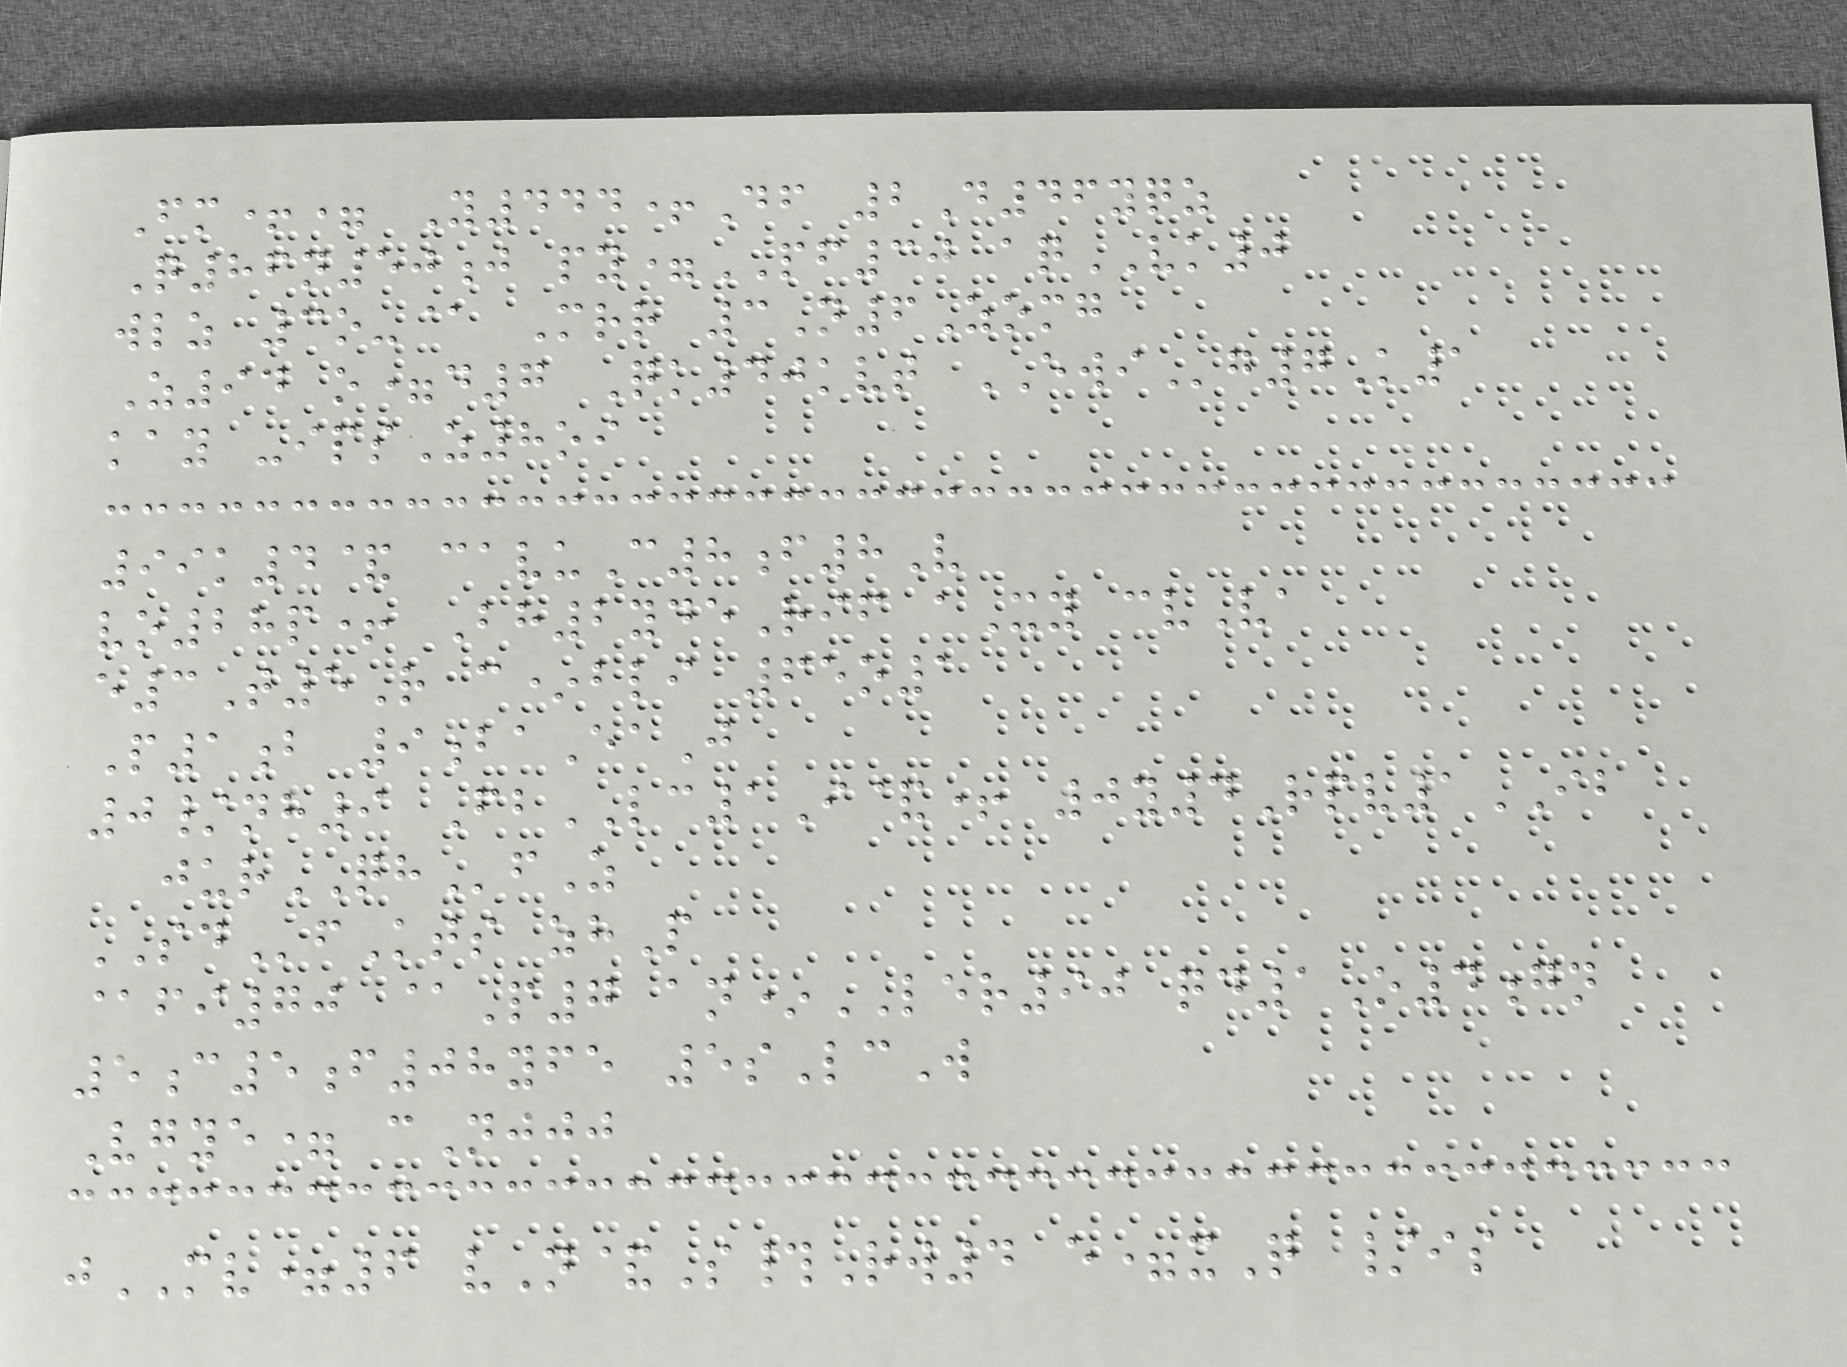Fm+= Y444+Df 2D46yqz
Q86n50j py=PF30 aqVK0
wlz 3o-@ Mrr 3N6Zomg
Z94 o=d7 Qk40kvt EWIg7K1
kay -ipsZ8oi
99k4& cavuC8f8V
vo28p+ Bh2ydeRif aXy cvVa
e3T5R c*bli 65o1
P1b 9baEaJ
0/nh9 FbLC1I&+ 0y4Rpv1IB
jurQHfZ
SDfKts zhP
@fi70 @P7 an*LER90 qd1O4gn
5c5f08yfe 5sLcW
Vgye= cNjjj
jMV=6 vN&S#Rw4 e=xQ /is
